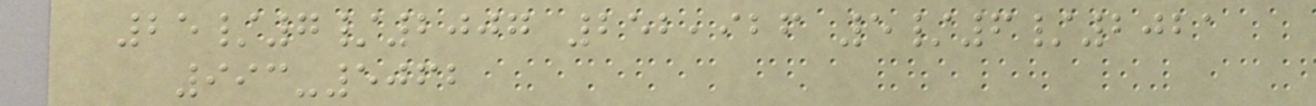25/7/2007 252,926 5/6/2021
993-5062
